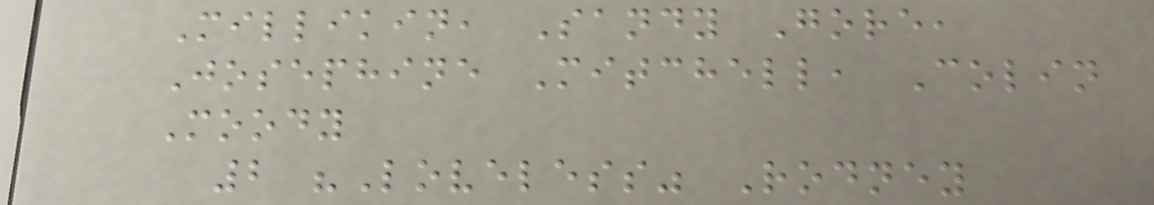Millikin, Sandy Gore,
Josephine Mitchell, Colin
Moody
2 "Loveless" Rodney
